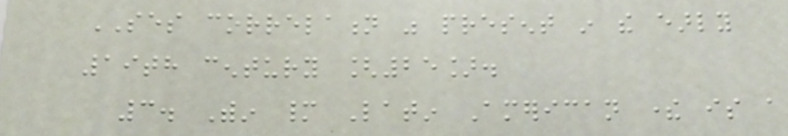SES correlation was present in the early
19th century [25].
3. Within many Latin American there is a
